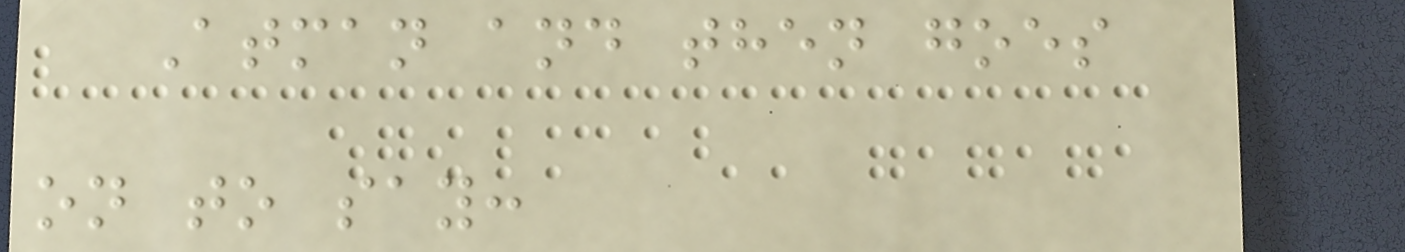Atman and then goes
on to say:
